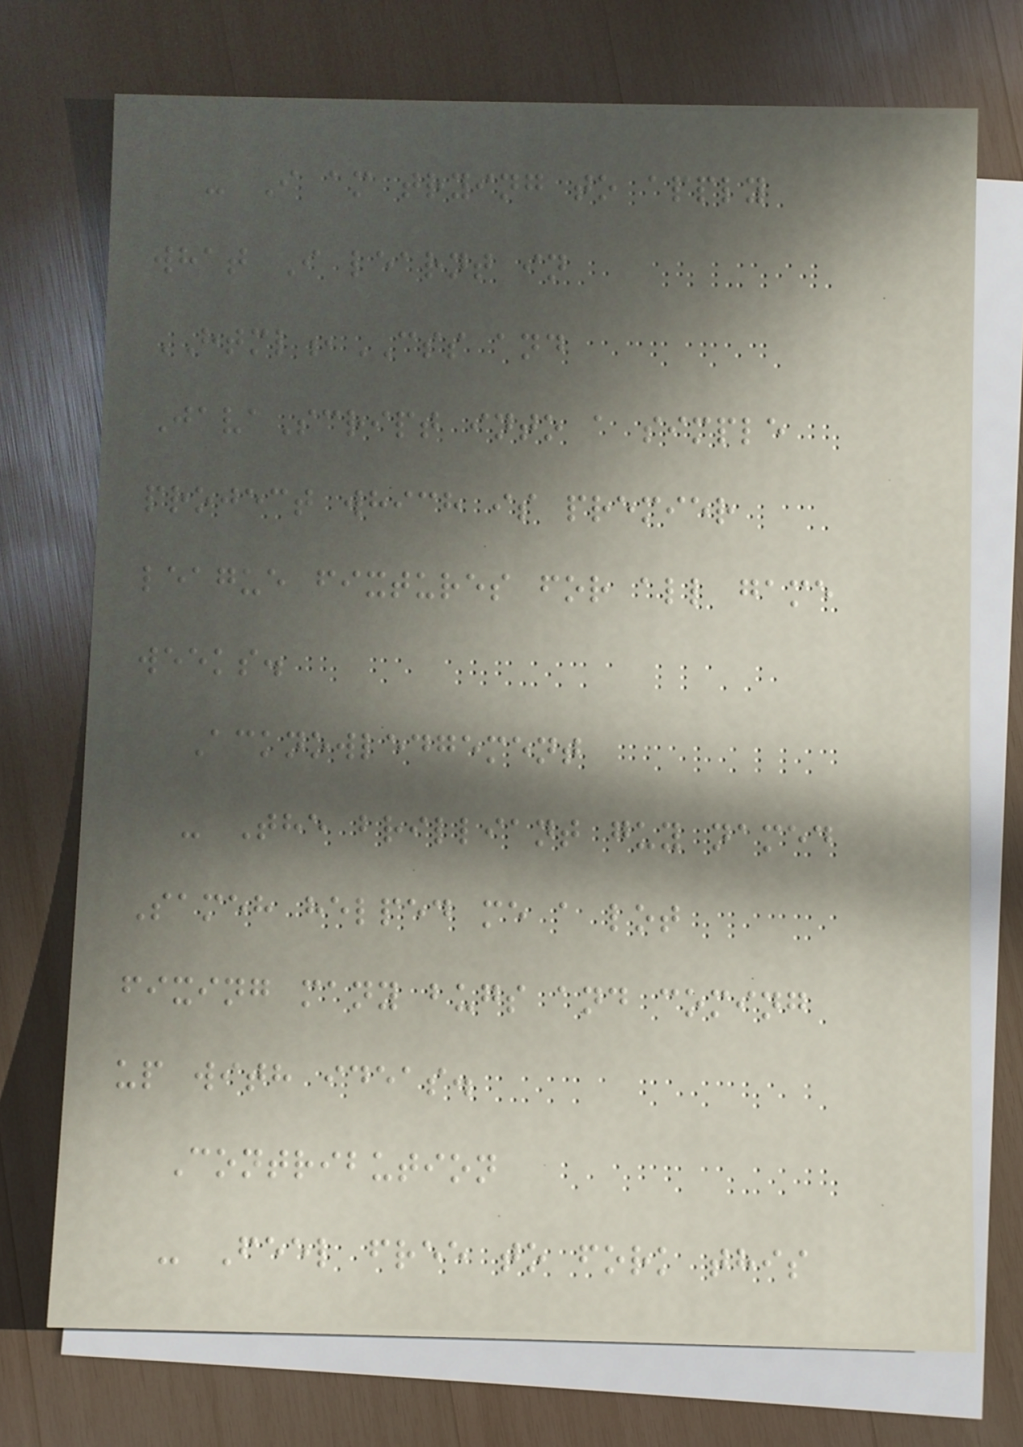- I am trying to apply
what I learnt in
HTML,CSS and
JavaScript into a simple
project which is premier
league fixtures for all game
weeks.
Acknowledgement
- The brilliant guy named
Sameh helped me a lot
fixing many bugs and coming
up with ideas.
Contribution
- Feel free to fork this
